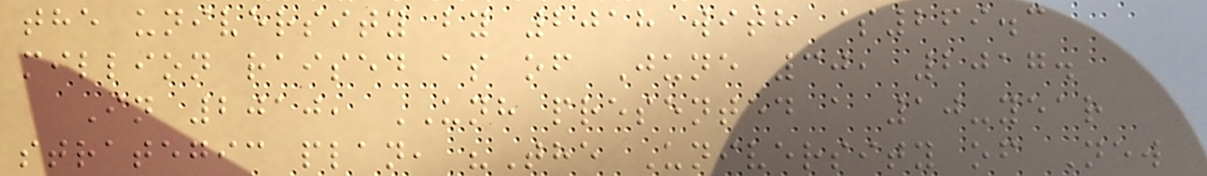the university by 2018 with $269.3
million raised as of June 30, 2017.
In 2010, UNH presented a 10-year
strategic plan, "The University of New
